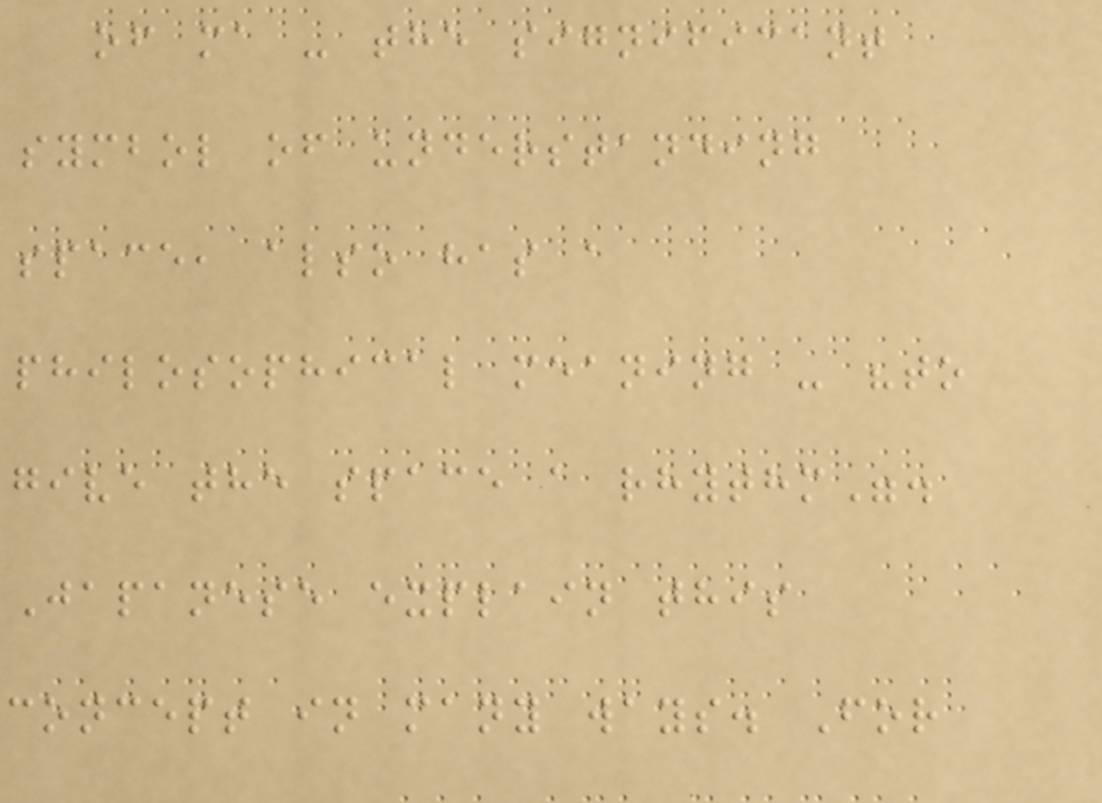of ma - the significant
symbol of understanding
space, also has a
philosophical meaning - "to
give the space a rhythm".
Japanese explain this
concept in many ways. For
